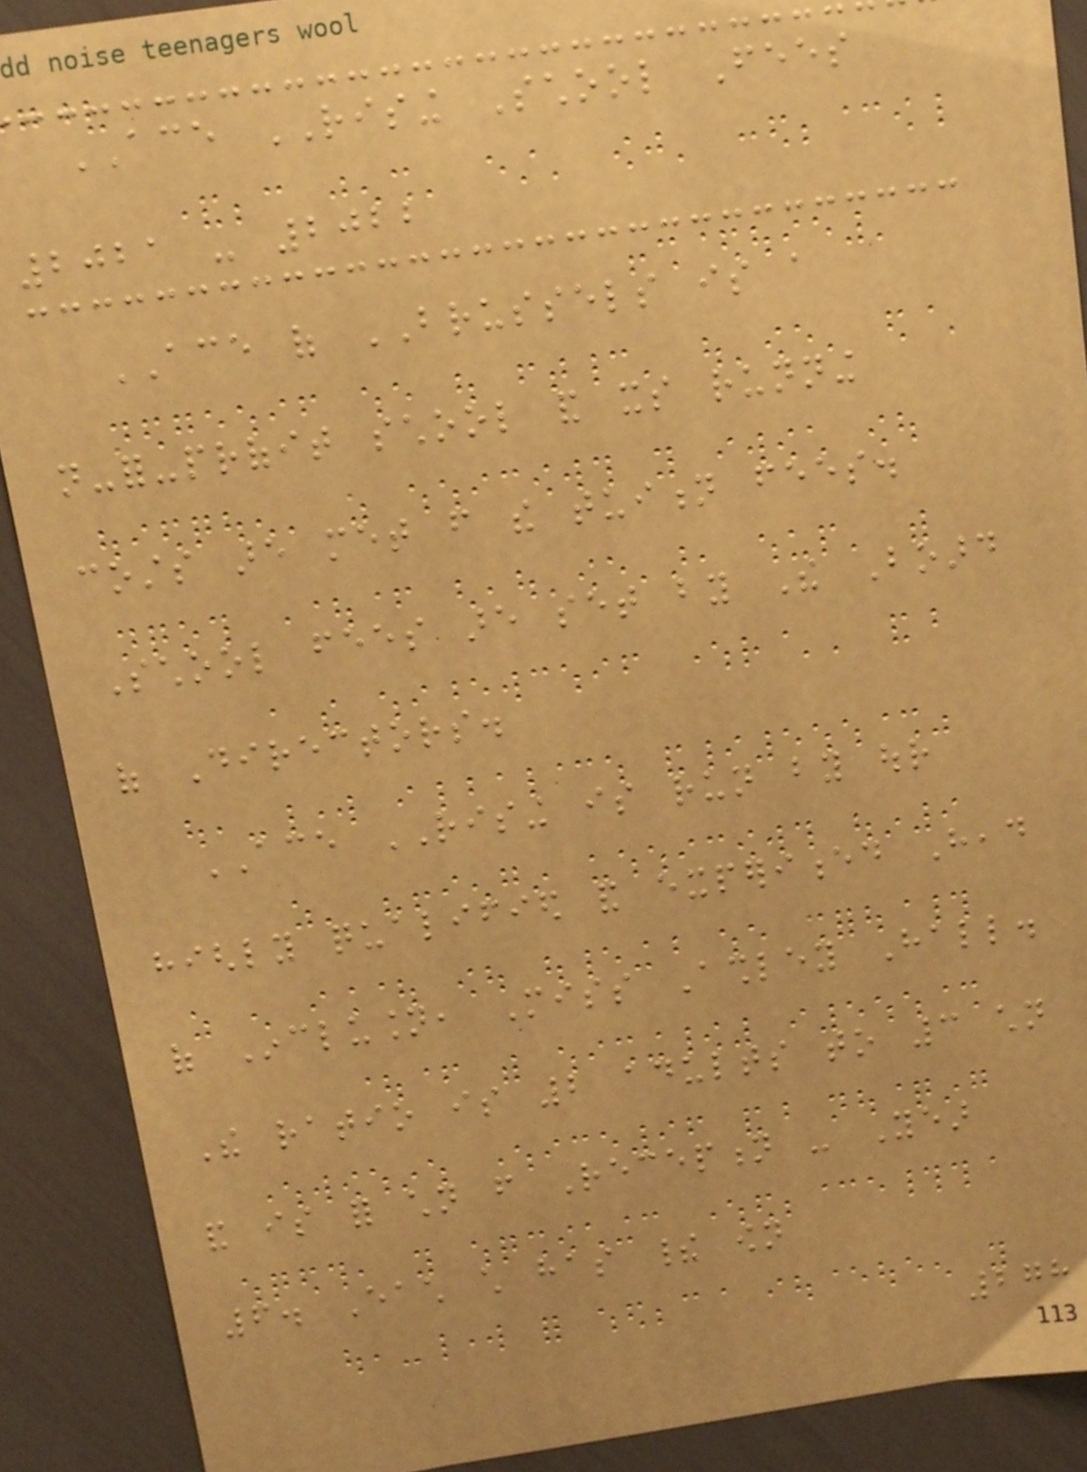ACE RISING School Fees
2021 - 2022
ACE of BRUSSELS is a
not-for-profit school and its running
costs are met from the tuition fees.
School fees are set by The Board
of Directors.
ACE RISING is run by our
highly qualified and experienced Head
of Inclusion, Miss Ashley Hall.
The ratio is 2 adults to 3 children
and is for children from Reception - Year
6. Each child has their own
278
